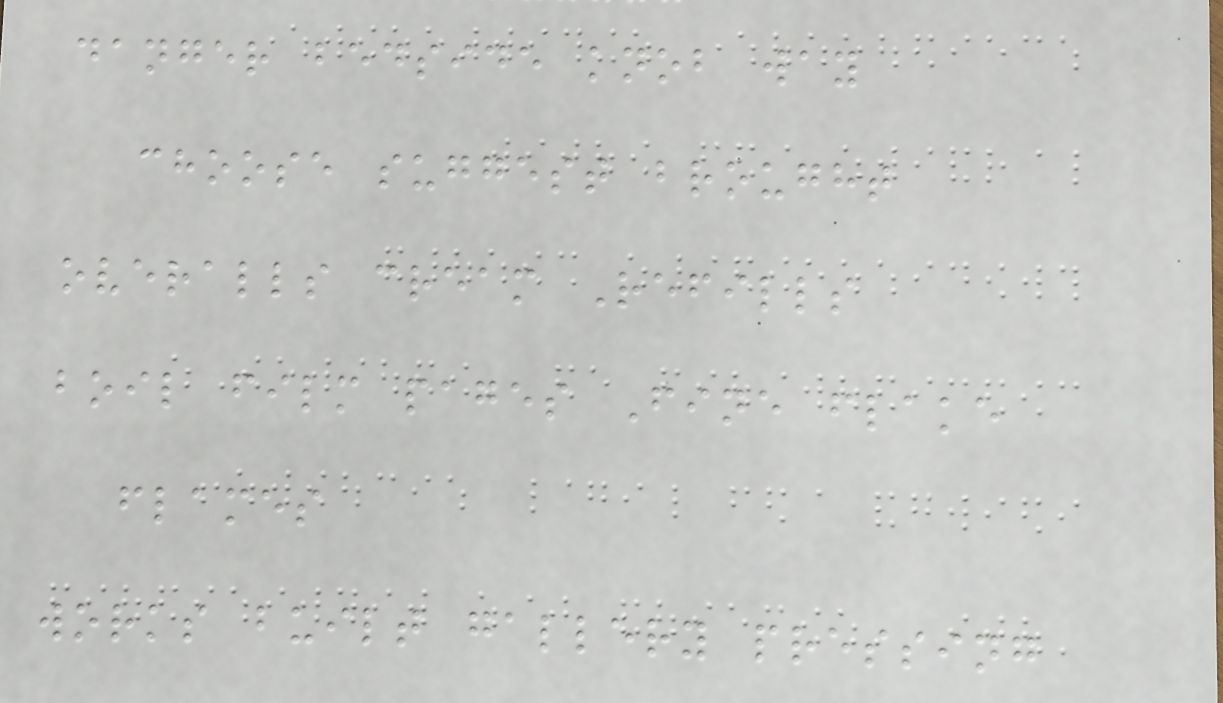danger bedside knob way
choose suggest brought
overalls cream Refills
boil film pages Fine flake
flames
works built gallery pressing
